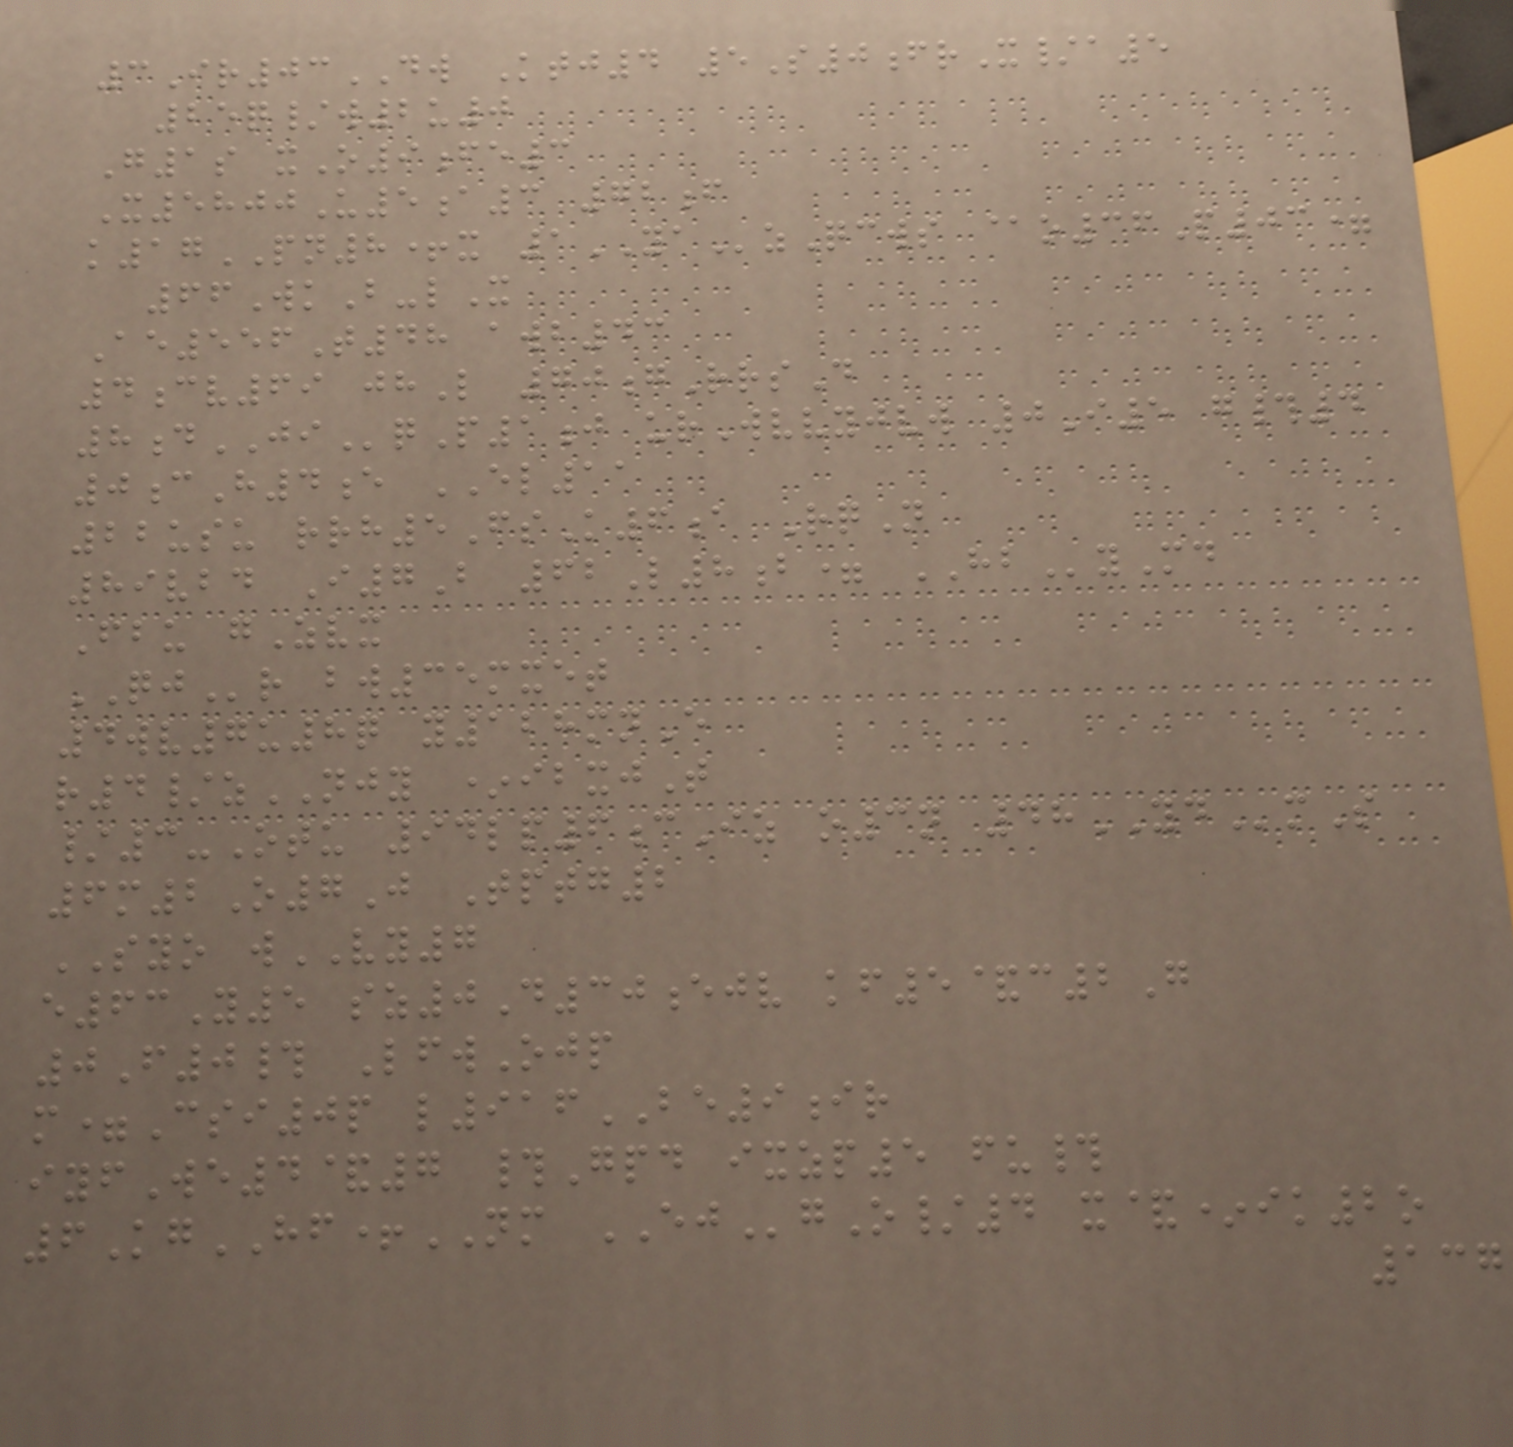3Ir03DW Ktj4 5S0frX/a5
25q/w2u0
G1s xO9fe3
X5800U5a3 72f
k17PN8+x 1YAzQcws @o36P03=
66WkB-lX
Ae556T48 awb43
4cv69 jhL 70gRrsD
8dJIqP1j urWvvyjvw 0I5 g#4
0cH4e EL11
22usu rrh5FsK6a RqN
89vbd I7B 62L8b= HByMd
Fbu gZvx
QJr bw35mxet
4wv7u8q y128mnE
r4/zNJY *ibxjT
/3-Otu 94lp6cIz o3n 48YDmS
6m2O7J Tptg2
SYO wVY7
e63Y5 sz0D30ejv kf5&c2G
0F0# LfwOjp
m=Csi0p l916BE9ir
iyfWe4&7 #Gpd ixzp5 fu#
6KgHF+NM EJgO/4 x&*ik2o
137
